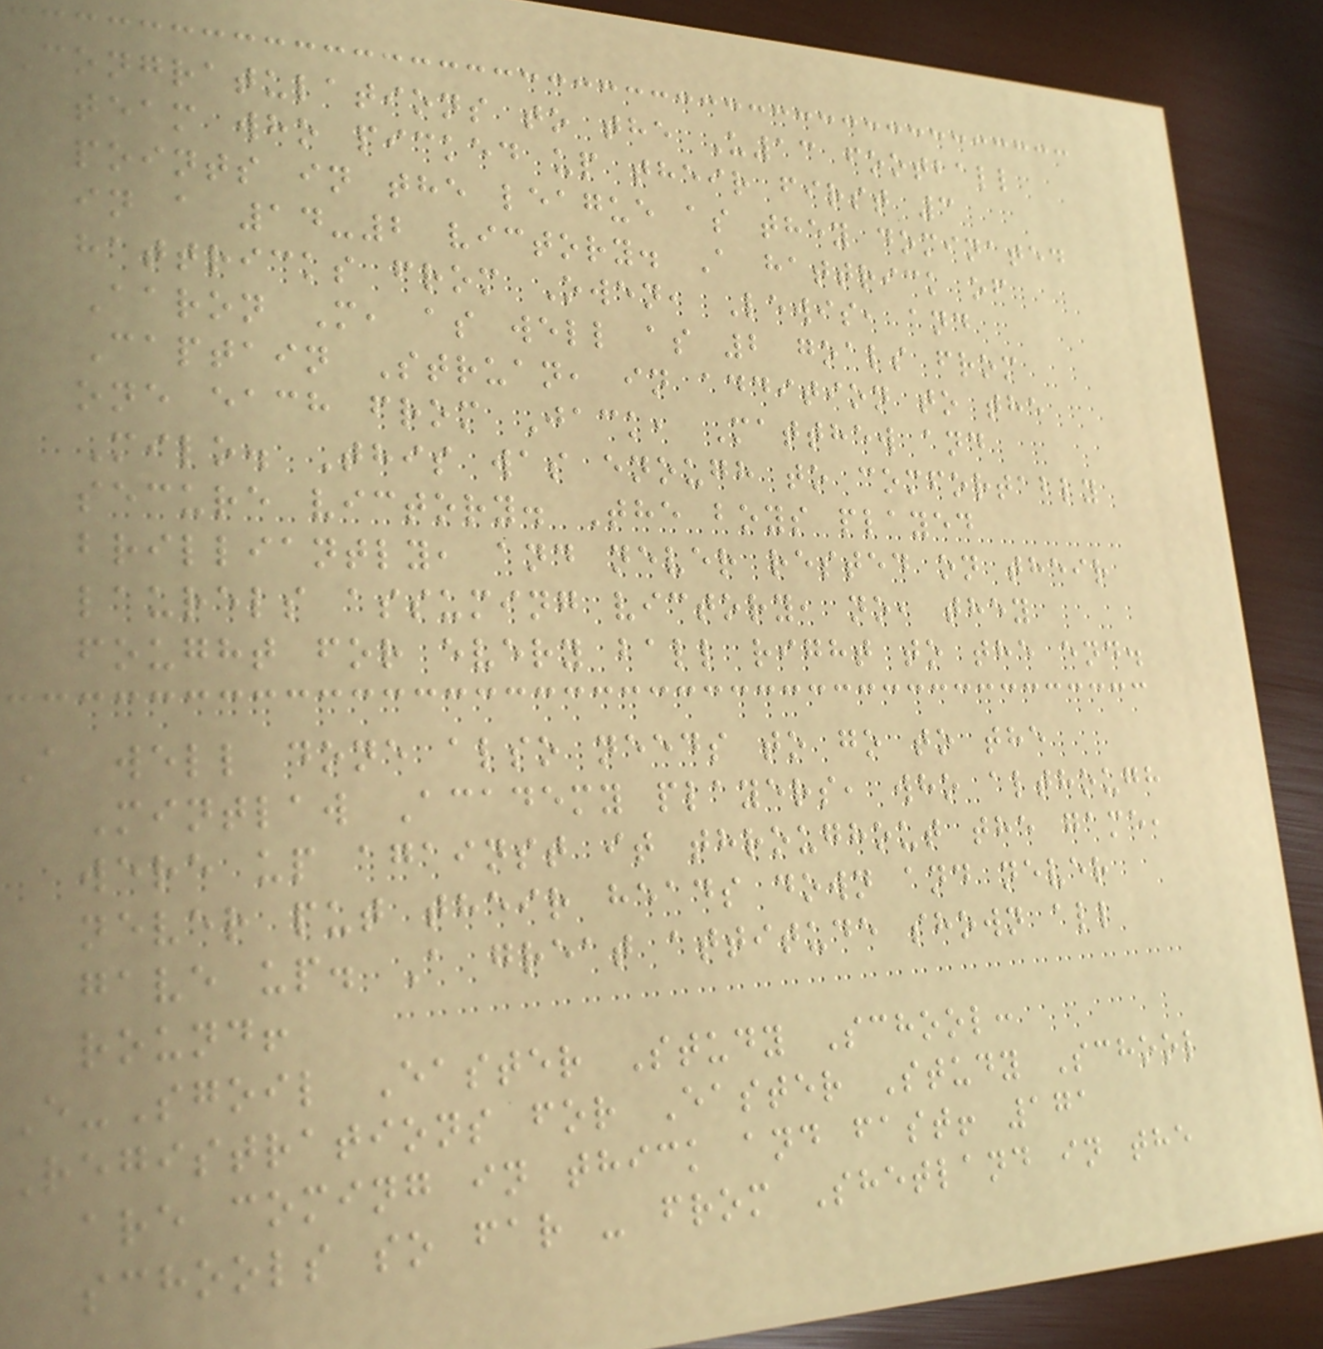Congratulations to the U13 football
team who picked up their first 3
points in the league as they dominated
in a 14-2 victory. A hattrick of
hattricks from Owen, Lewis, and
Aaron M, as well as 2 goals from
Captain Struan, in addition to the
one each from Jack, Matthew and
Milo. This was enough to comfortably
secure victory. The boys played
brilliantly, and never rested on their
laurels assuming victory, no, they
fought for every ball right to the end.
A well done also needs to go to the
Mintlaw Academy players, who although
were up against it throughout the game,
never put their heads down and never
gave up. A great attitude shown all
round!
E-Sgoil Easter Study School:
Registrations for Easter Study School
are coming in thick and fast! 171
schools so far - from Shetland in the
